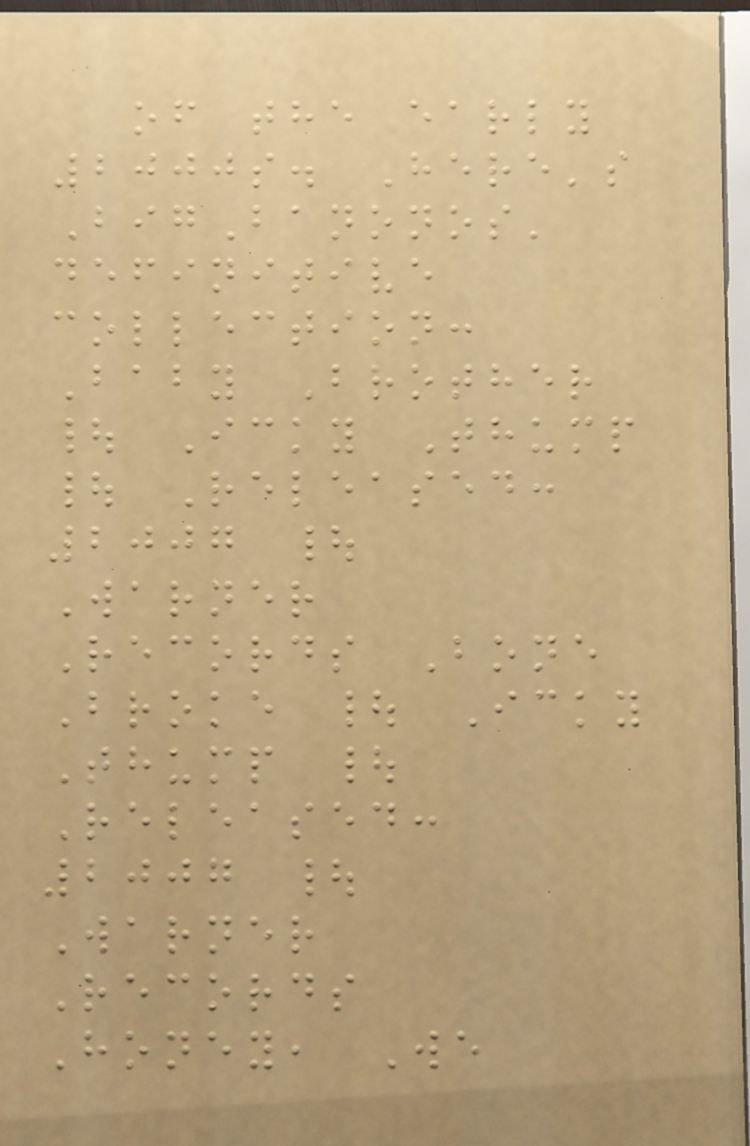of the early
2000s. Here's
BigBanonos'
definitive
collection:
Baby Brother
| Icky Thump
| Released:
2007 |
Warner
Records Bone
Broke | Icky
Thump |
Released:
2007 |
Warner
Records
Honey, We
